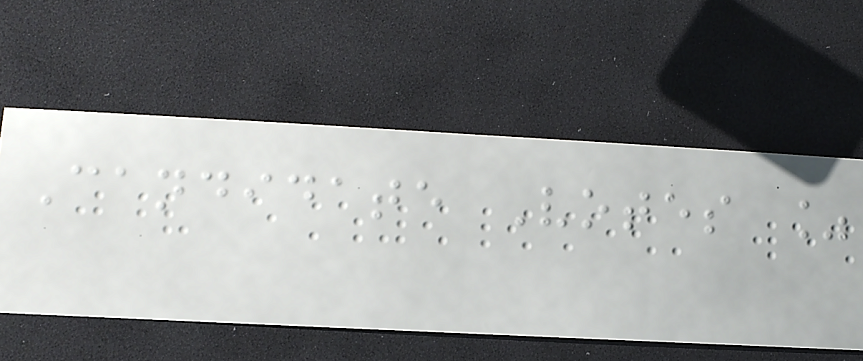Candidate Votes %
